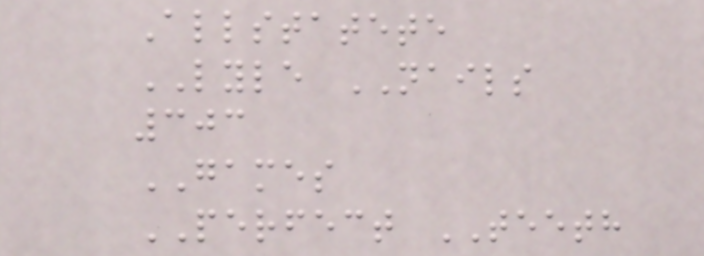Allstatete
LYLE NAILS
303
GAMES
PERFECT TEETH
